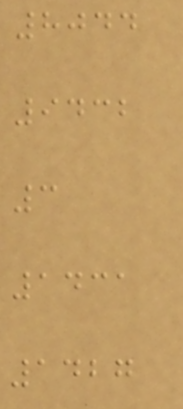8044
9432
3
1431
1427
